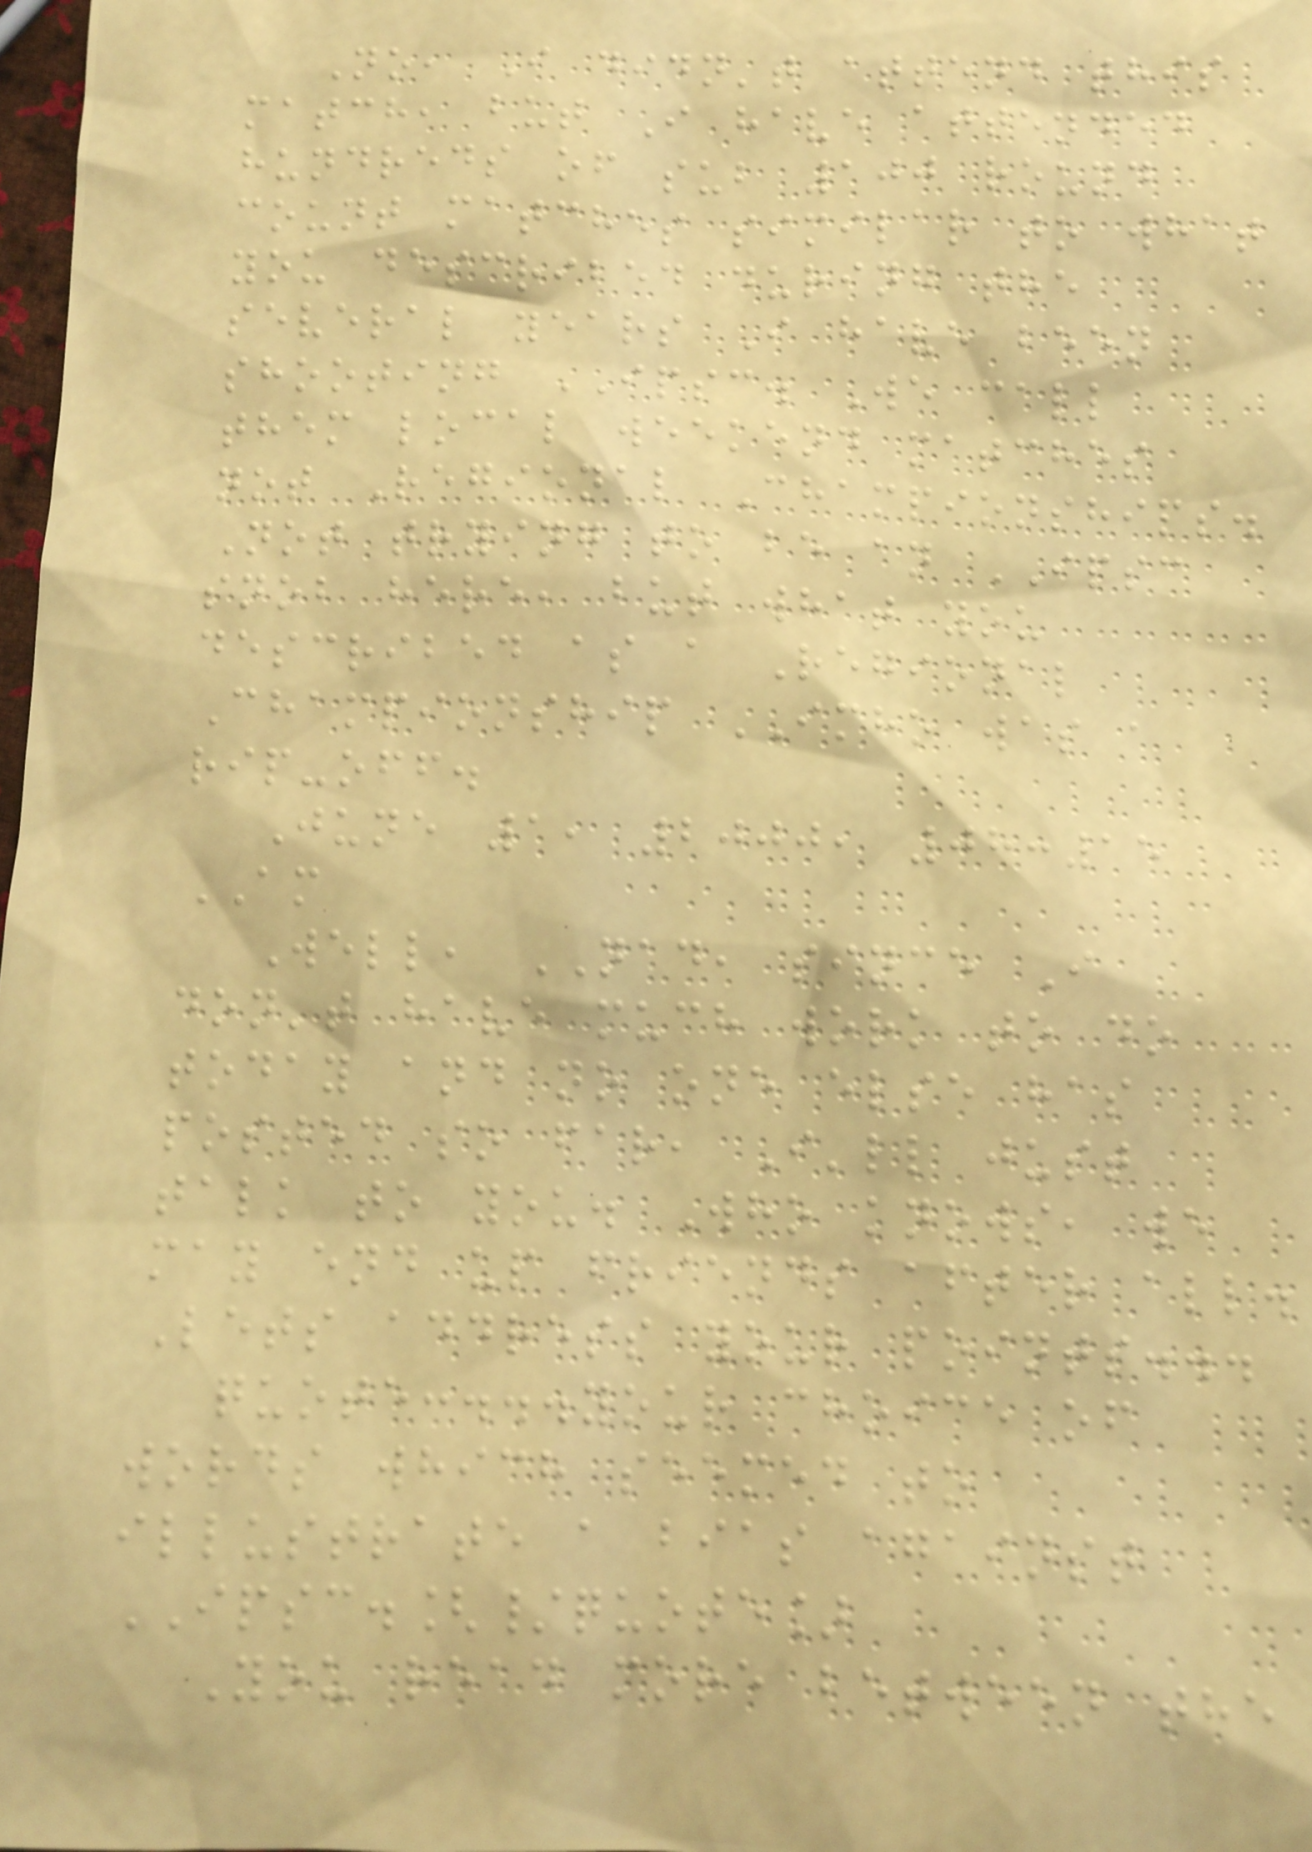No, I didn't attend this
match, but I have attended
hundreds of sub 100 round
count matches similar to what
you described during the
several years I have been
shooting IPSC. We call
them local weekend matches
not Regional Championships.
Not trying to be an IPSC
snob here, but what you
described as a Regional
Championship IMHO was a
rip-off.
June 1, 2000, 08:15
AM
Well, NAD, since I
don't have much work to do
today and no one else has
posted so far, I'll just
talk to you. Who knows, we
may end up friends after all.
Lets address your points...
quote:...your choice of
words which seemed to
illustrate a bias against
IPSC.[/quote]
You read more between the
